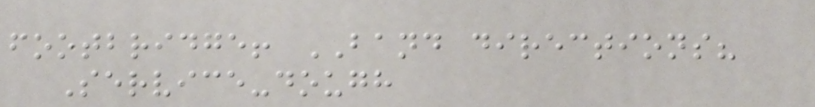footbridge! BAND directions?
Service-dough
